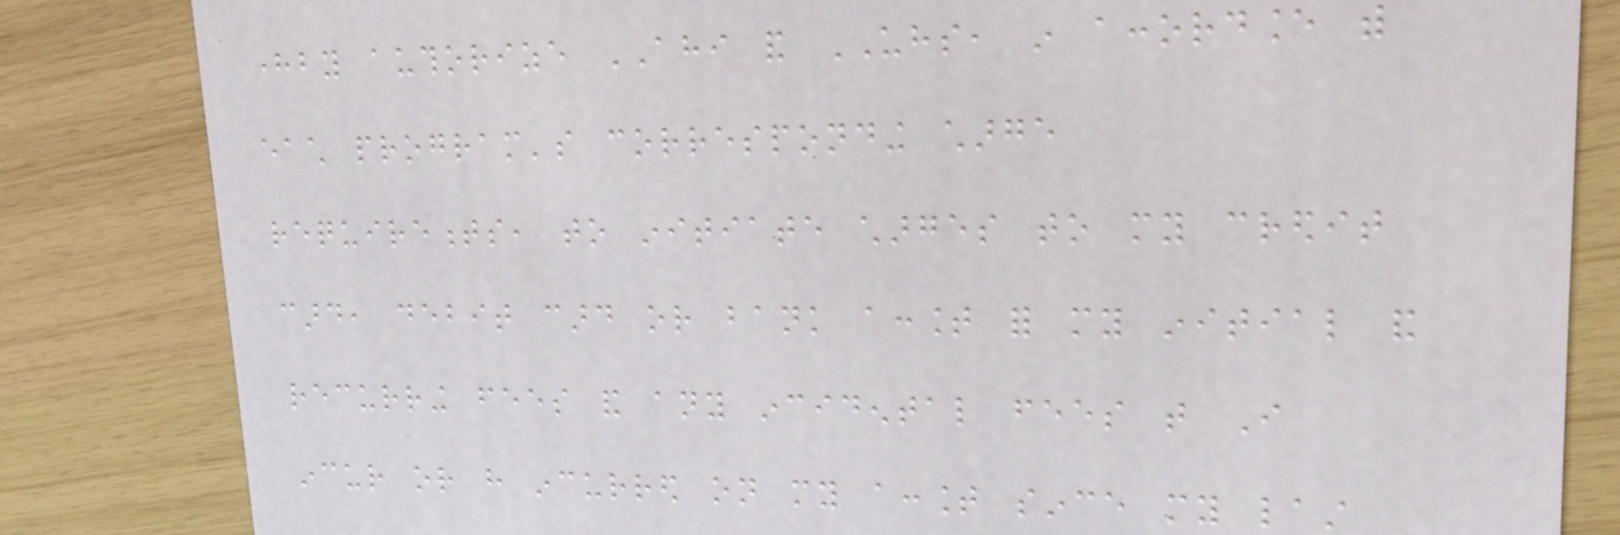hereby authorize AHI and UHS, in accordance with
each program's corresponding charge
requirements, to initiate charges to my credit
card, debit card or bank account for my initial and
recurring fees and any incidental fees that I
incur or have incurred on my account since my last
